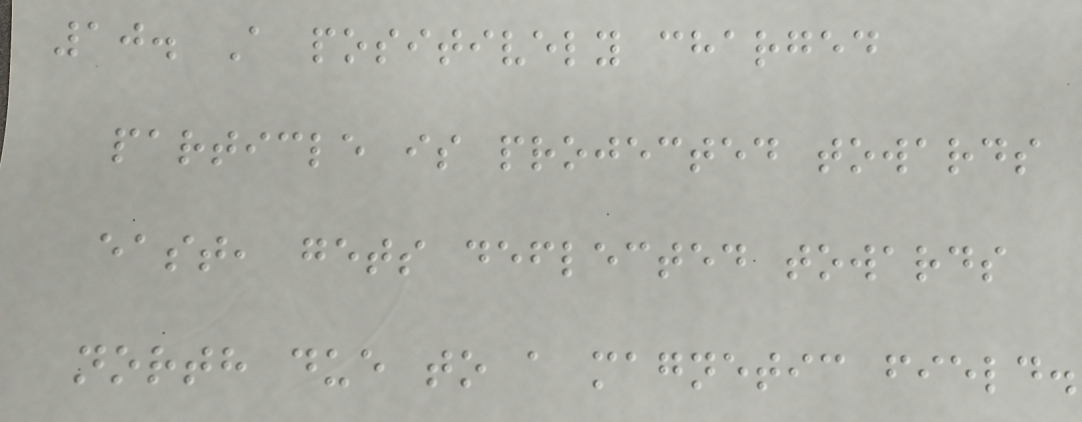10. A positively charged
particle is projected towards
east, gets deflected towards
north due to a magnetic field.
